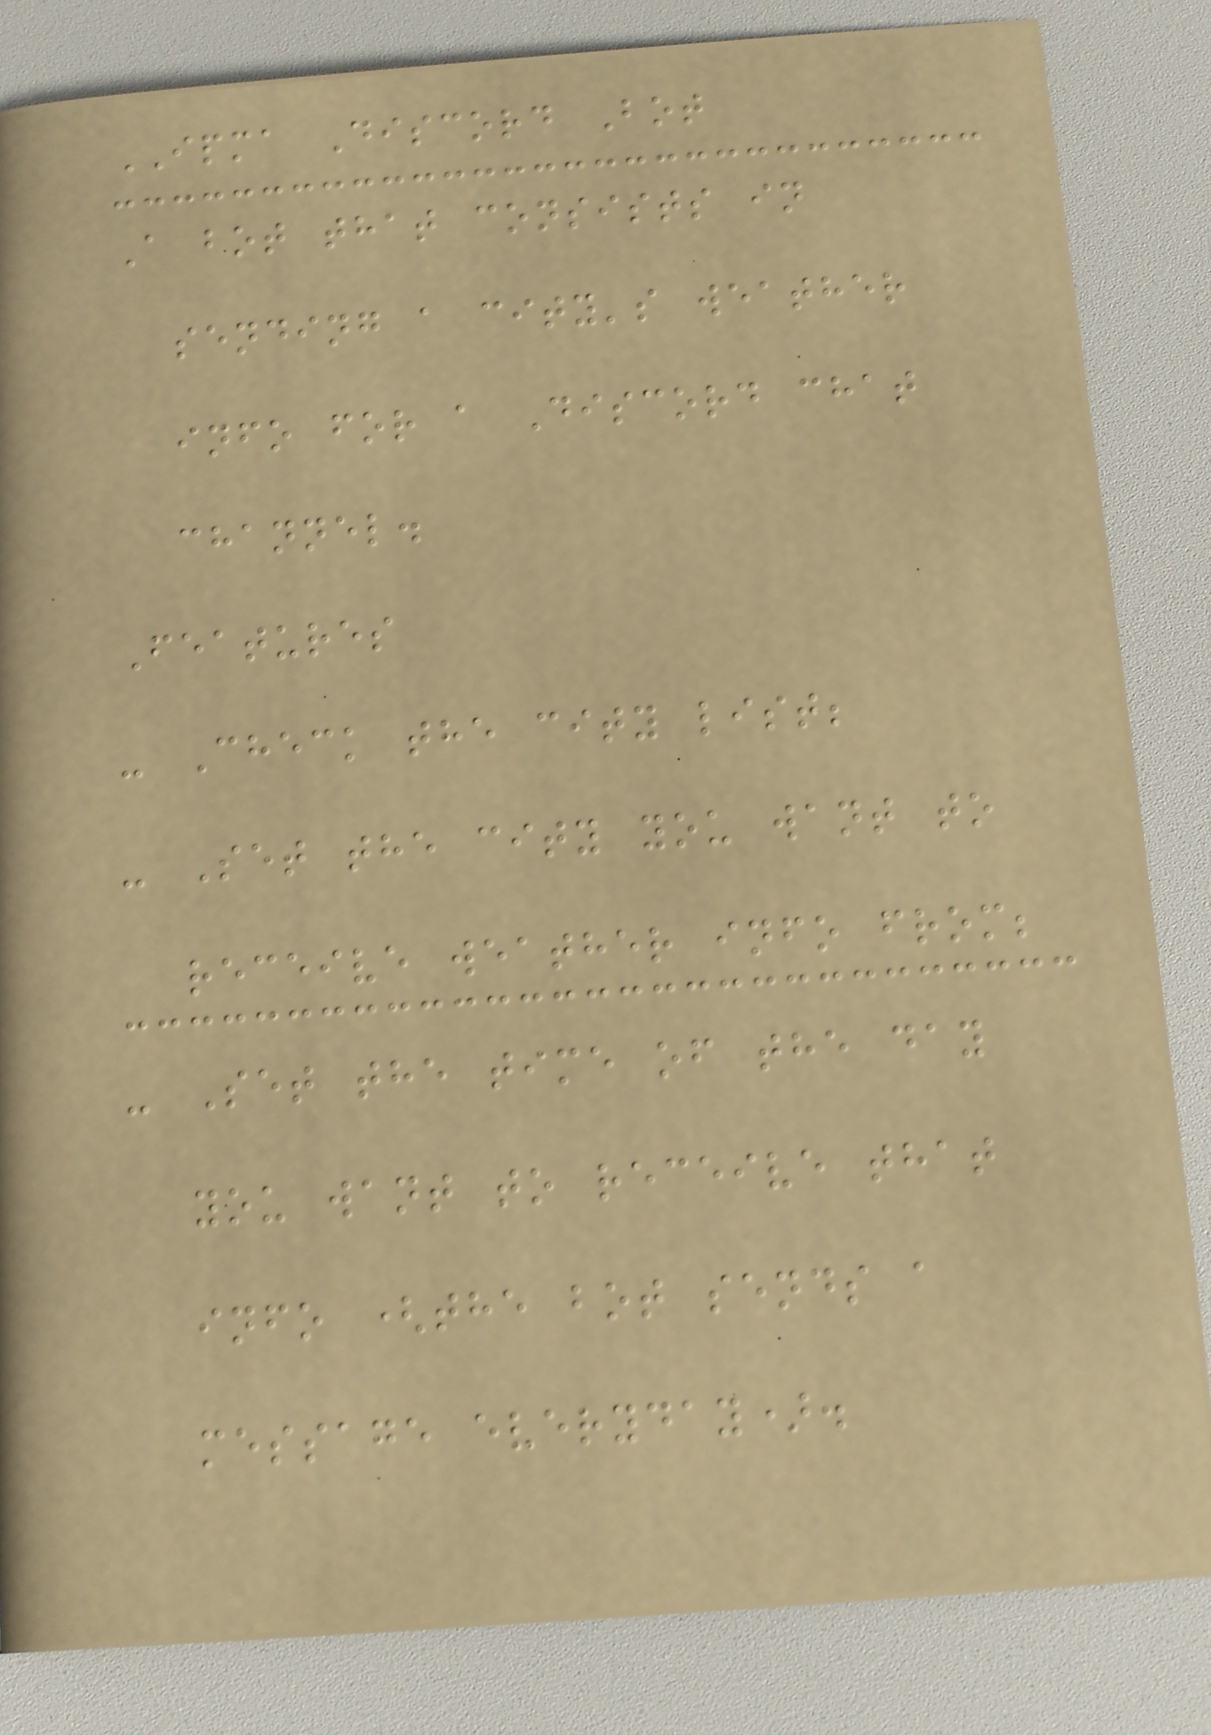IPMA Discord Bot
A bot that consists in
sending a city's weather
info for a Discord chat
channel.
Features
- Check the city list;
- Set the city you want to
receive weather info from;
- Set the time of the day
you want to receive that
info (the bot sends a
message everyday).
